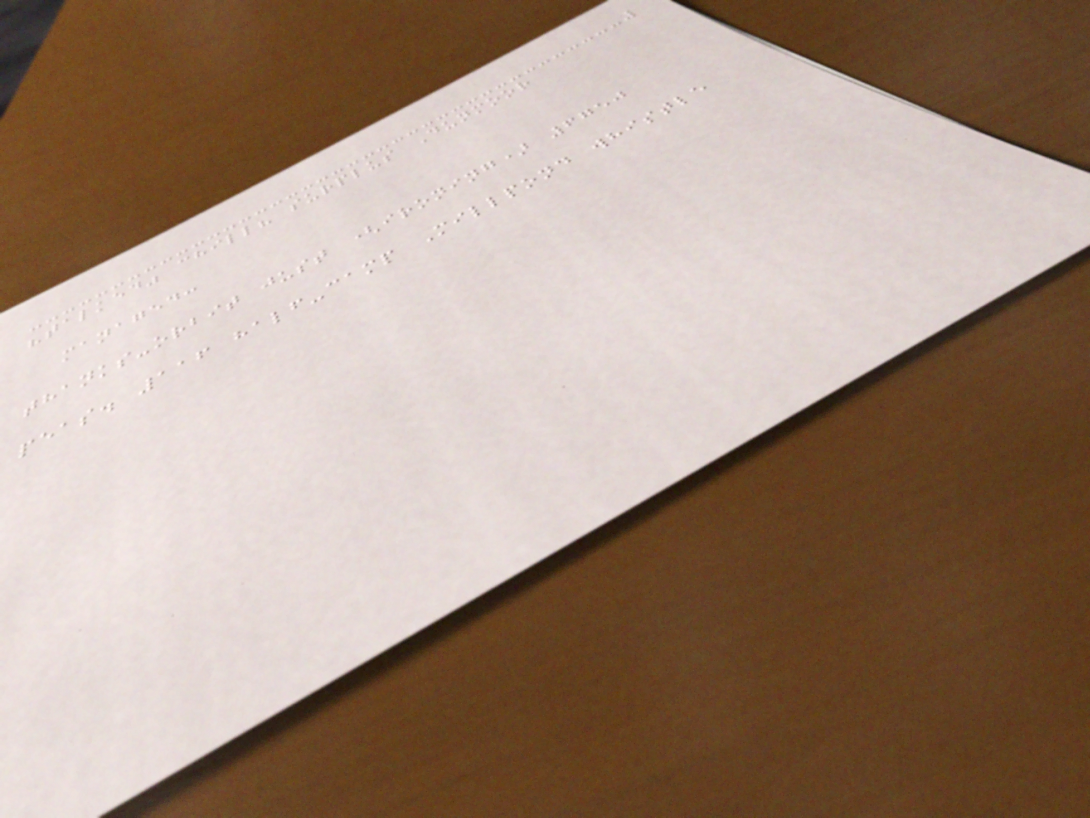"talked" chill? surplus Dunmoor
managed:
thanks-orbit just (ironing) 6750
peas. 116 half-camp Millpond whistle
